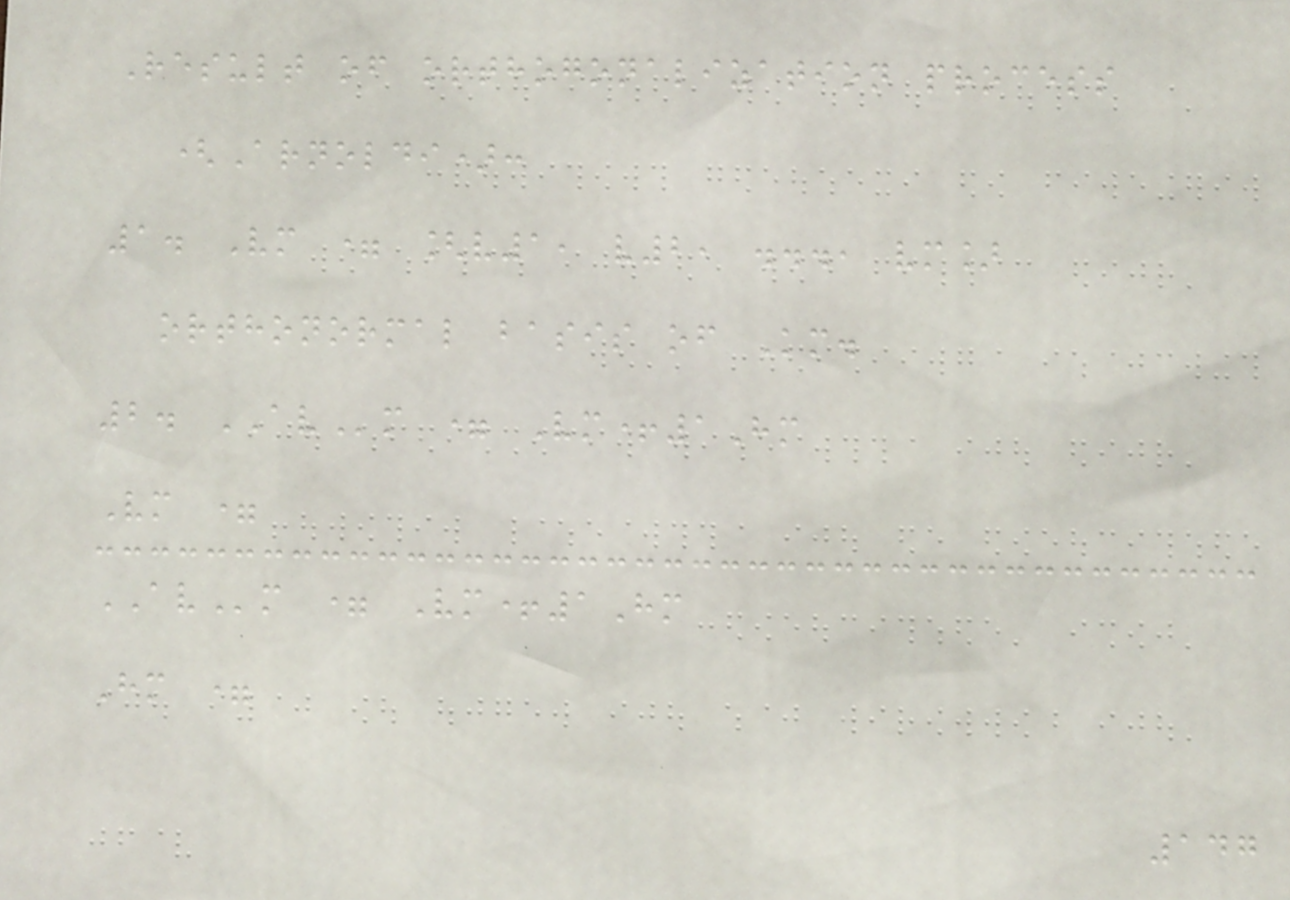Result of orthogonalization process
(Arnoldi):
1. Vm = [v1, v2, ..., vm]
orthonormal basis of Km.
2. AVm = Vm+1Hm
Vm =
AVm = Vm+1Hm
Hm =
147
